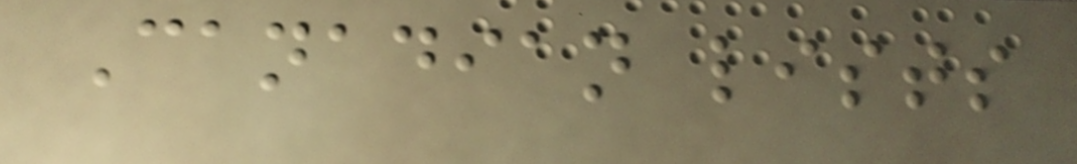Canadian lists
